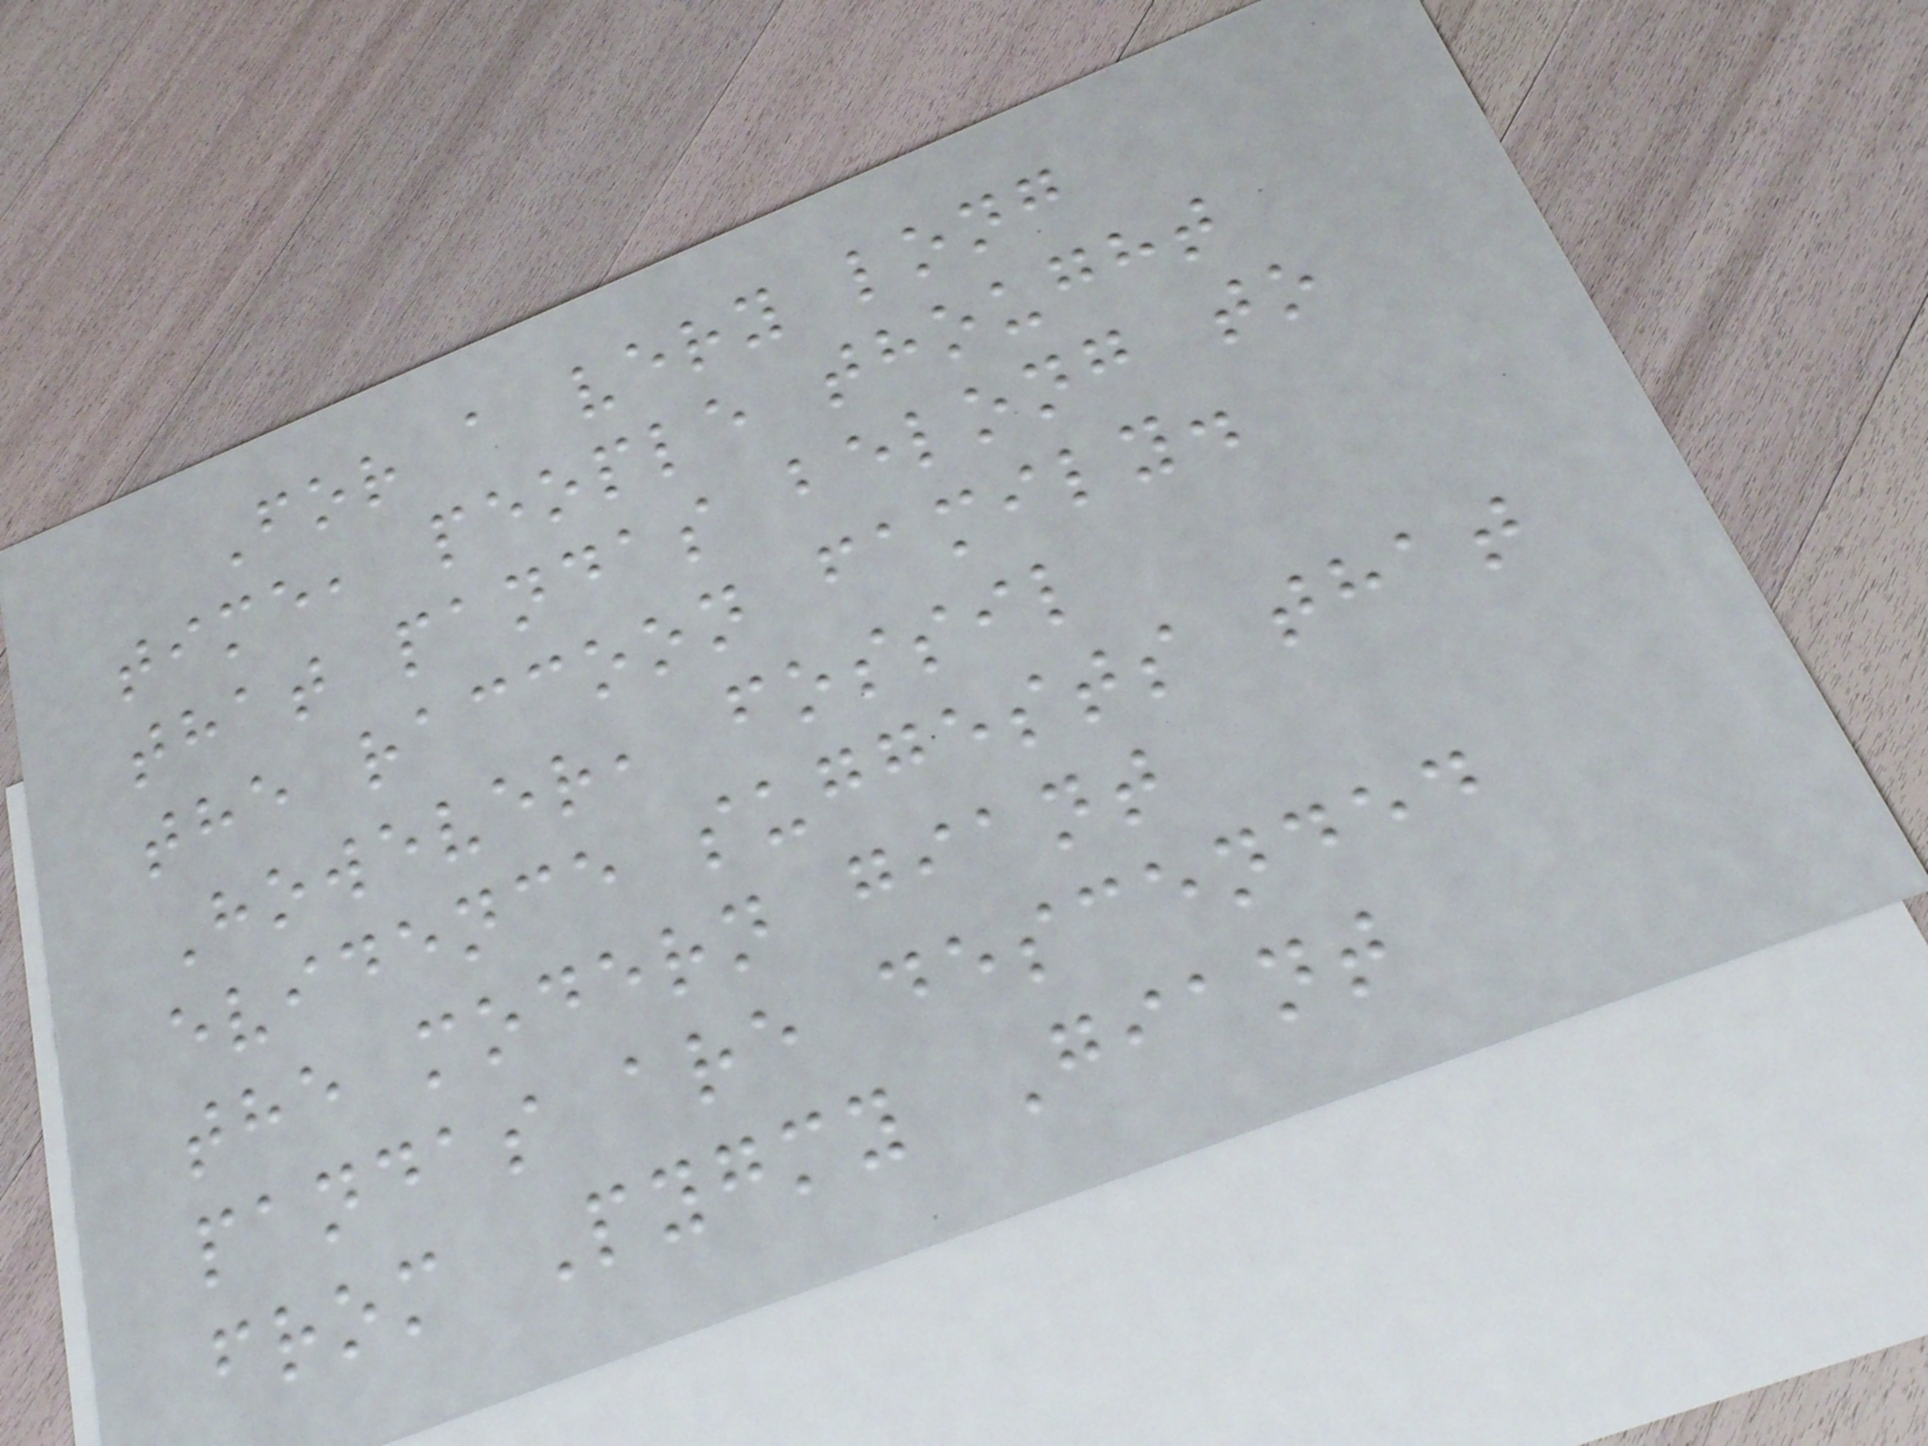For a very long
time, people thought
that pandas belong to
the raccoon family.
However, fossil
evidence suggests that
the modern giant
pandas are descended
from Pygmy Giant
